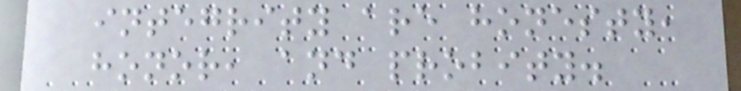integrity are honesty,
honor, and probity.
